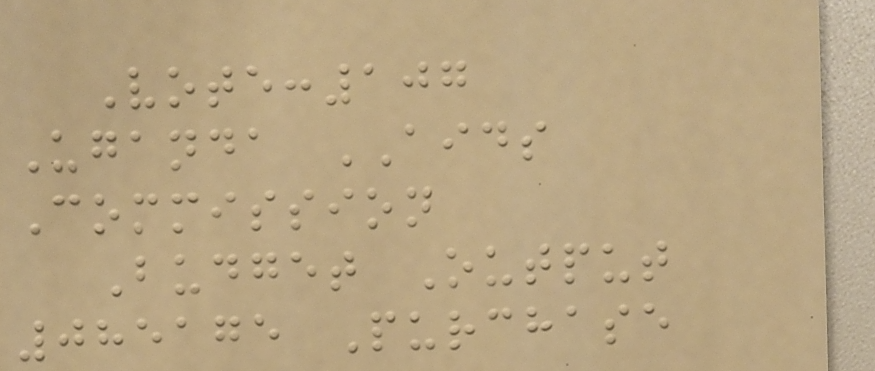Vote:107
Uganda AIDS
Commission
Budget Output
085175 Purchase
